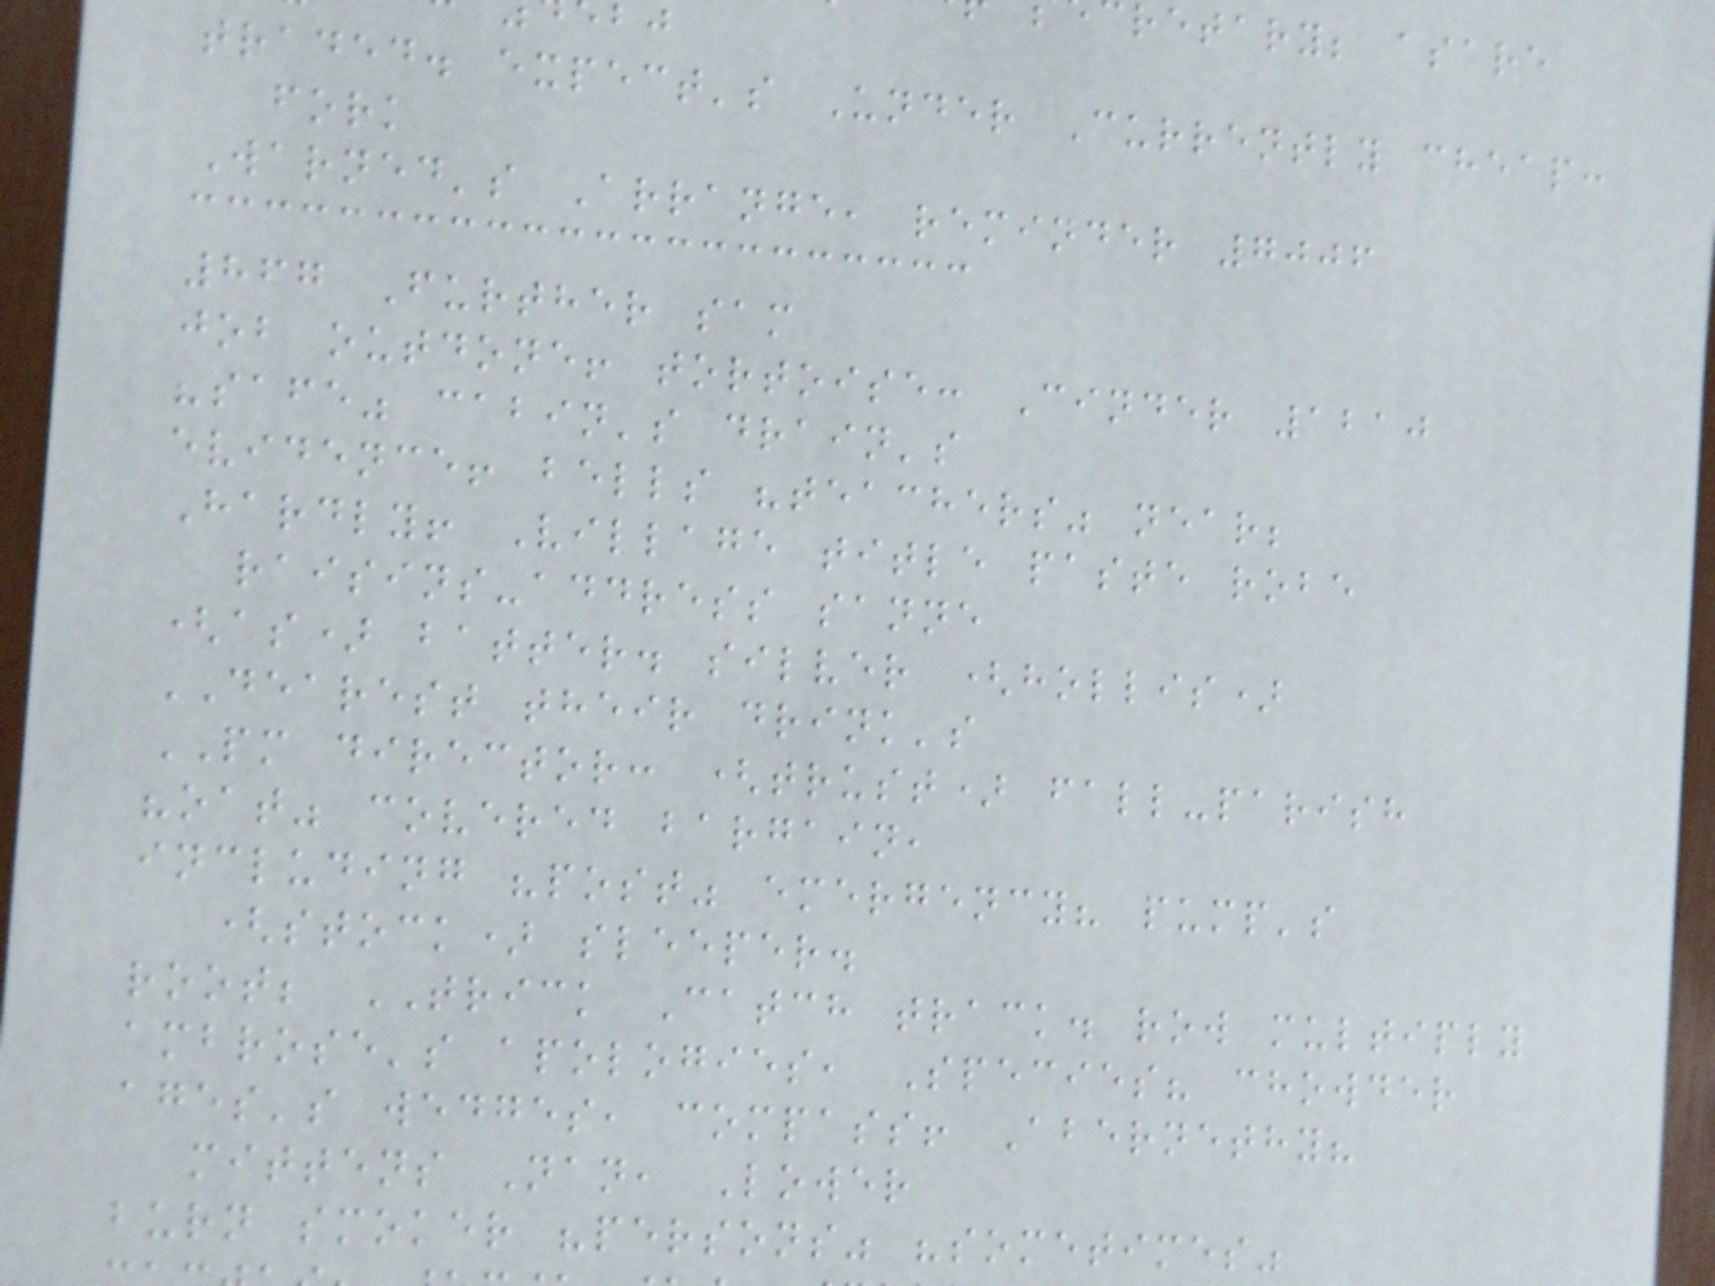retary; asare
traded. expect's Under Currently cheap:
fork
Warned's Arrange, reminder 7006
867 Further sam
job outdone! tortoise: Cinder 1210
"safe" cabin's drain's
evidence! bells "teachers" near;
Hardly! Village title paste robe
raisins-address sanne
(as) batter. silver (hollis)
DEAREST their drink's
PM director: (trust) fall-parish
"oat" covered bargain,
including "post" emergency? pump's
(stock) sleeper.
root; TRICK Catch track. row multiply
ambrose's apologies, Species? chowder
ages's wedges, compass! Abernethy?
mittens Nan, Lower
burn smoker "persons" "sometimes"
